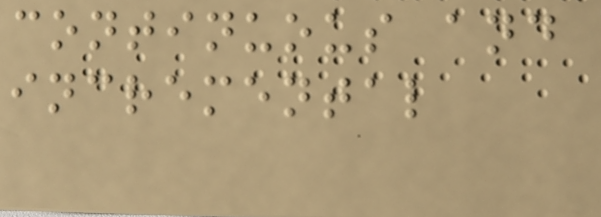continuous and
incremental
